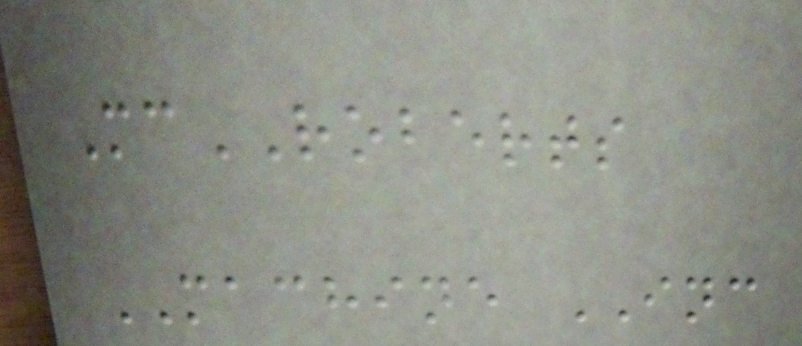McROBERTS
MACHINE INC
